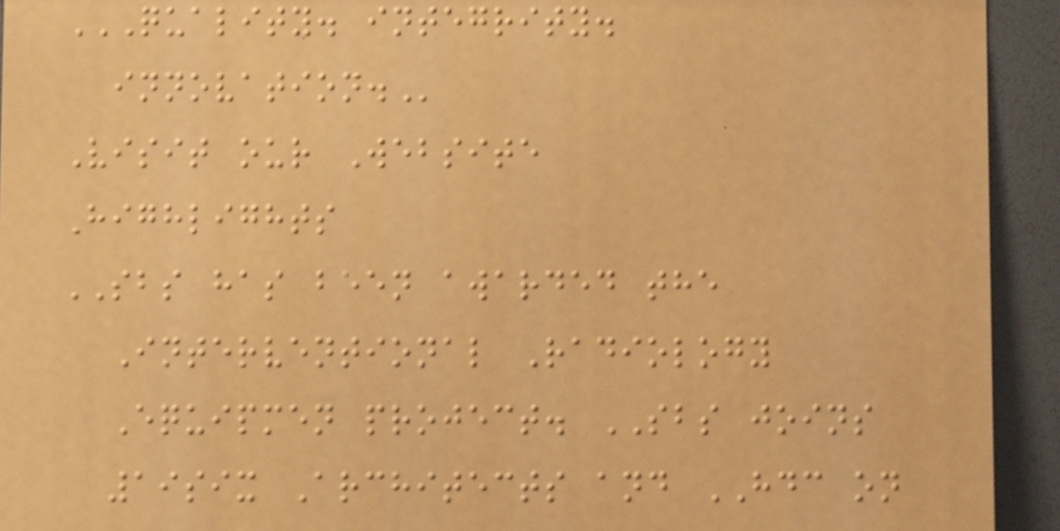QUALITY. INTEGRITY.
INNOVATION.
Visit our Website
Highlights
SBS has been awarded the
Interventional Radiology
Equipmen project. SBS joins
19six Architects and HDC on
